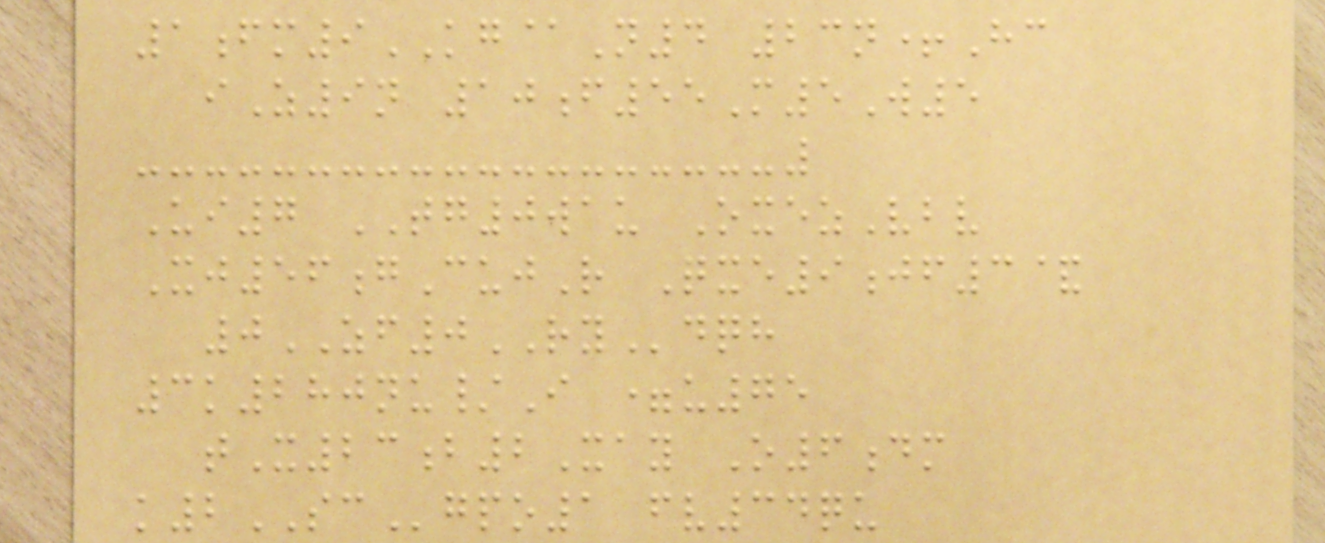1fm9KG@N4 23n+Hc
iZ9n 10f55M5W5
Ui7 TG0wau OxezVbv
Xj56gCujR Qxe9jf3&
0ZF0RYdqh
3k280nu/I =u75
tX23b2Xay O6dm
k2SCgpo1 fv34qu
